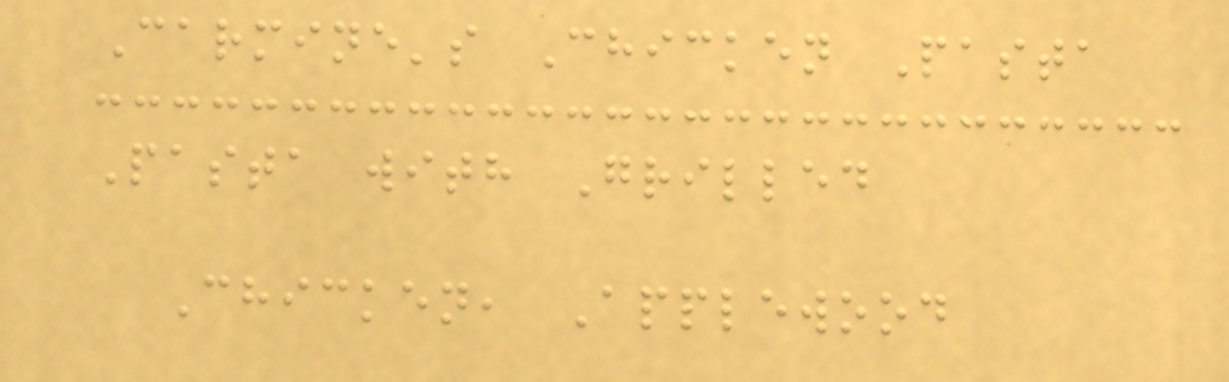Carmine's Chicken Pasta
Pasta with Grilled
Chicken, Applewood
